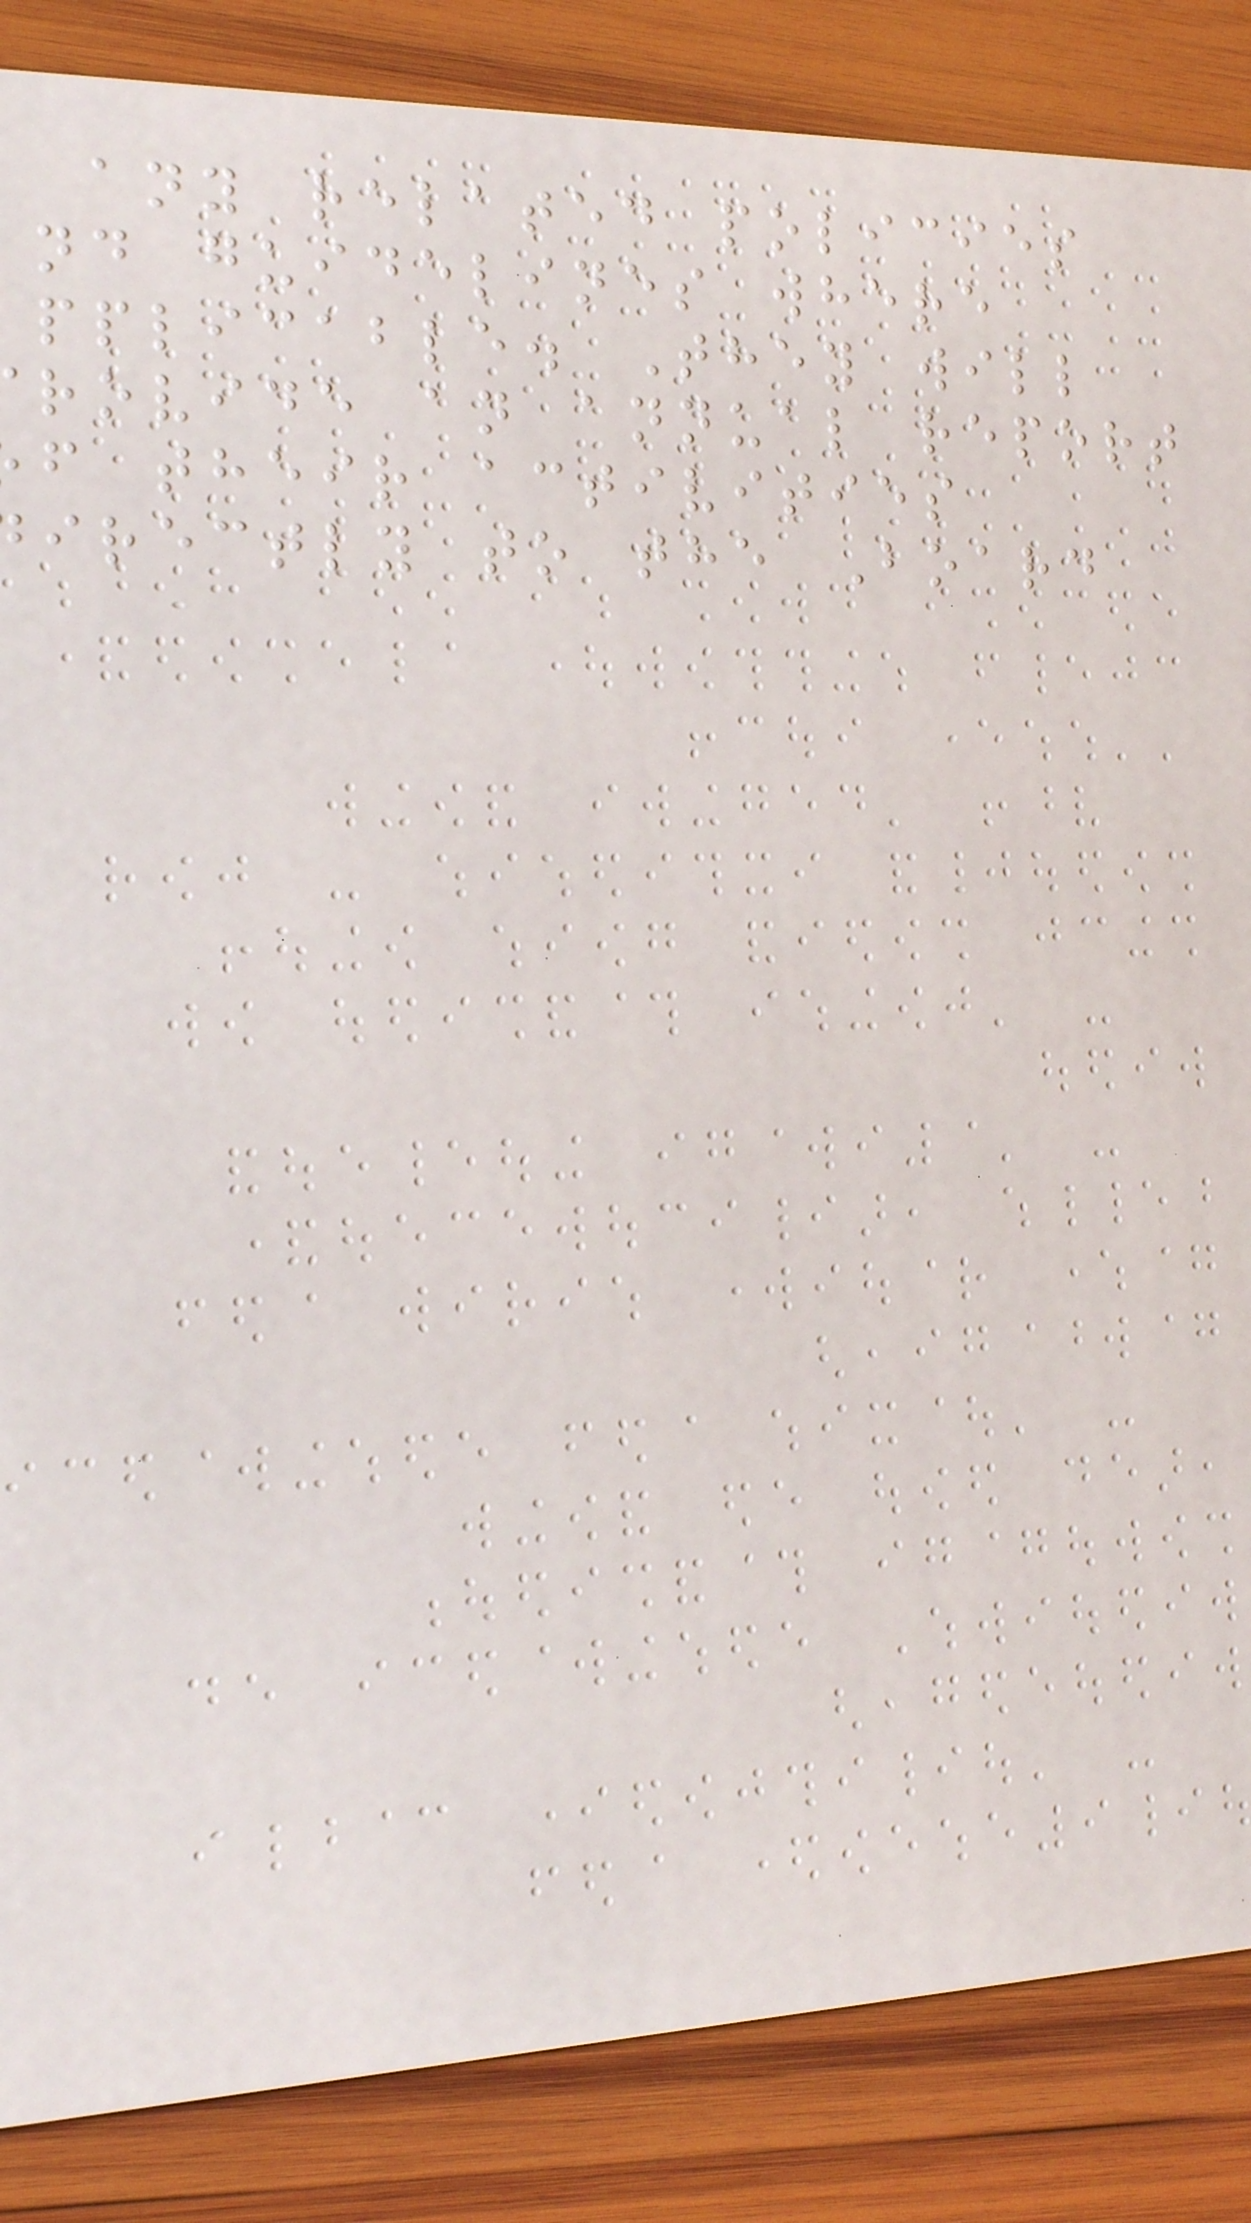any related policies
nd guidelines where
pplicable. They will
rovide an annual report
f their activities
irectly to the Board
